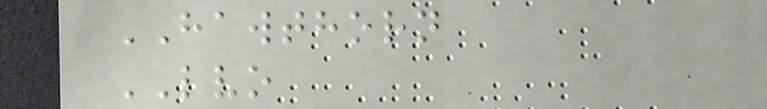HAWTHORN
LVO
